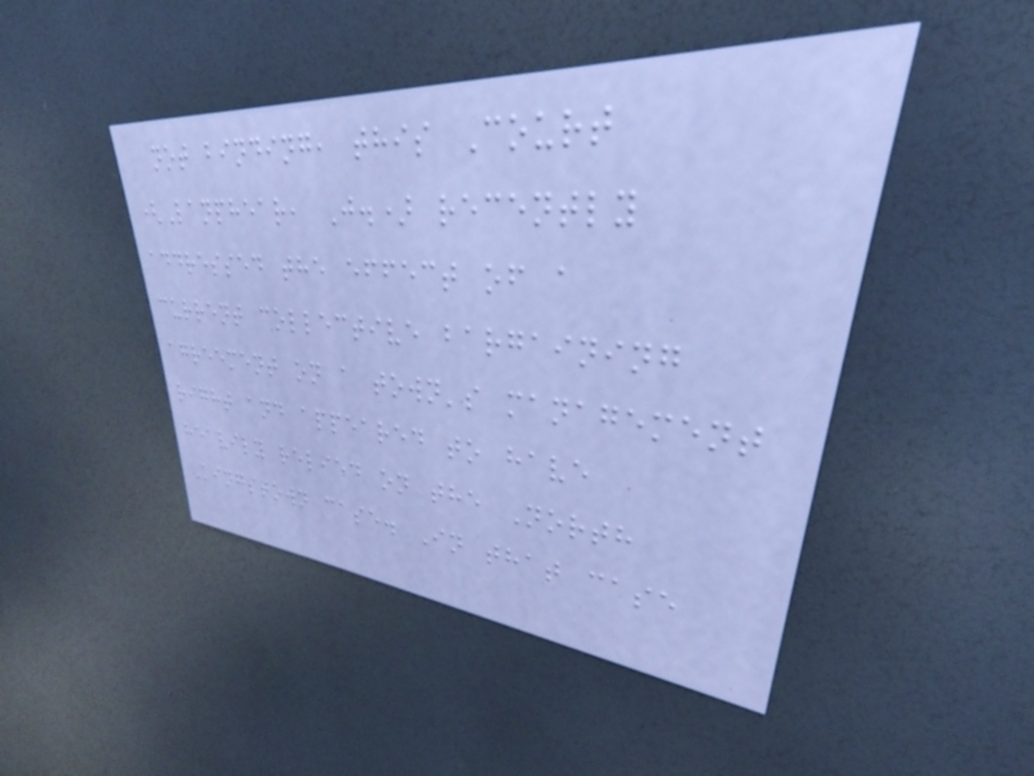not binding, this Court
(Lanphear, J.) recently
addressed the effect of a
current collective bargaining
agreement on a town's management
right and appeared to have
heavily relied on the North
Kingstown case. In that case
